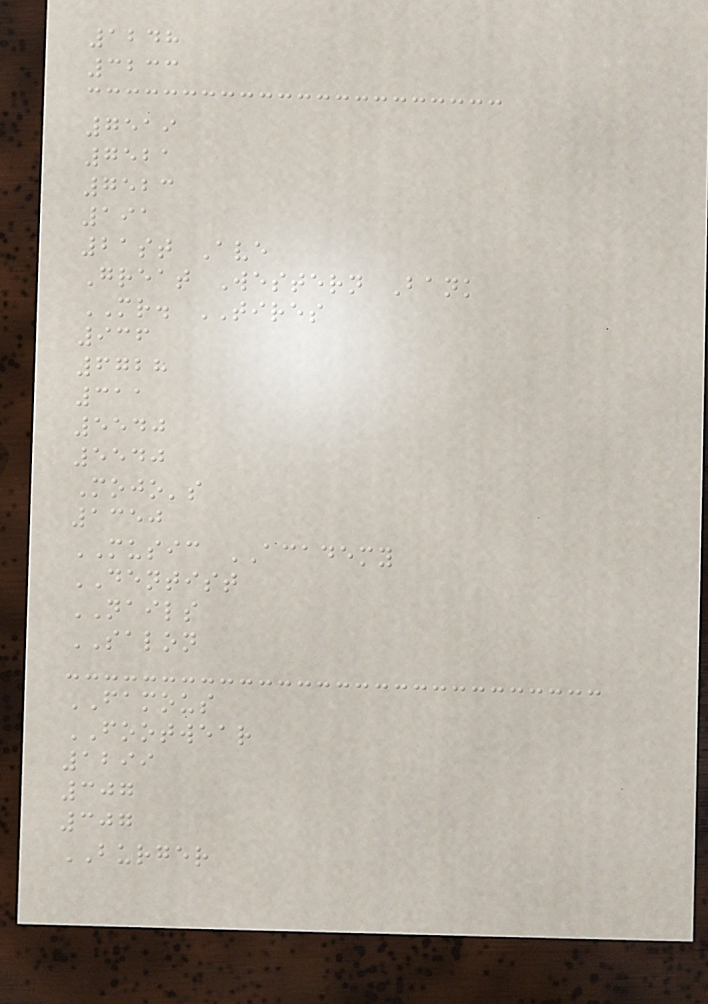1248
3233
7519
7521
7523
191
21st Ave
Great Western Bank
MR. TIRES
936
6728
311
5540
5540
Mojo's
1350
MUSIC ACADEMY
DENTIST
NAILS
SALON
FAMOUS
FOOTWEAR
1299
307
307
BURGER
